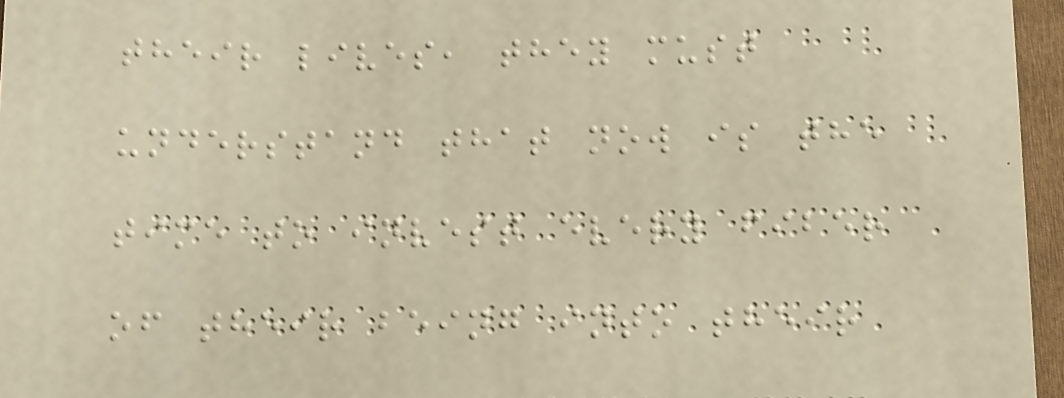their lives, they must
understand that now is the
time to invest every fiber
of their being into their
